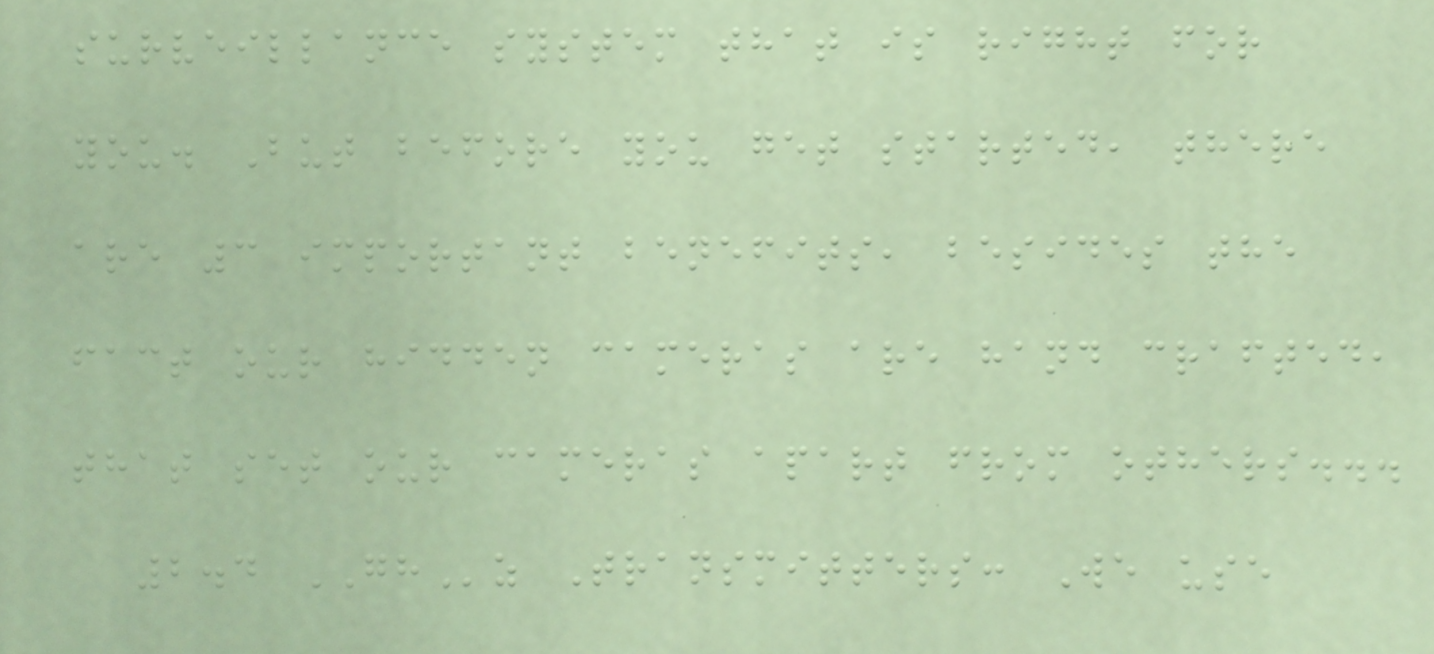surveillance system that is right for
you. But before you get started, there
are 3 important benefits, besides the
fact our hidden cameras are hand crafted,
that set our cameras apart from others...
2.4 GHz Transmitters: We use
